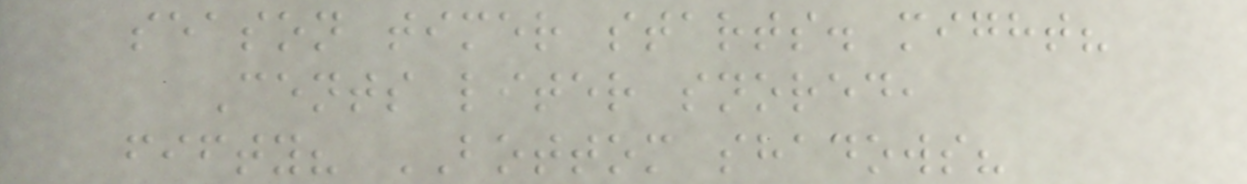season timer starts. might?
Cents liter snored,
fifty? BOTTOM shadows?
